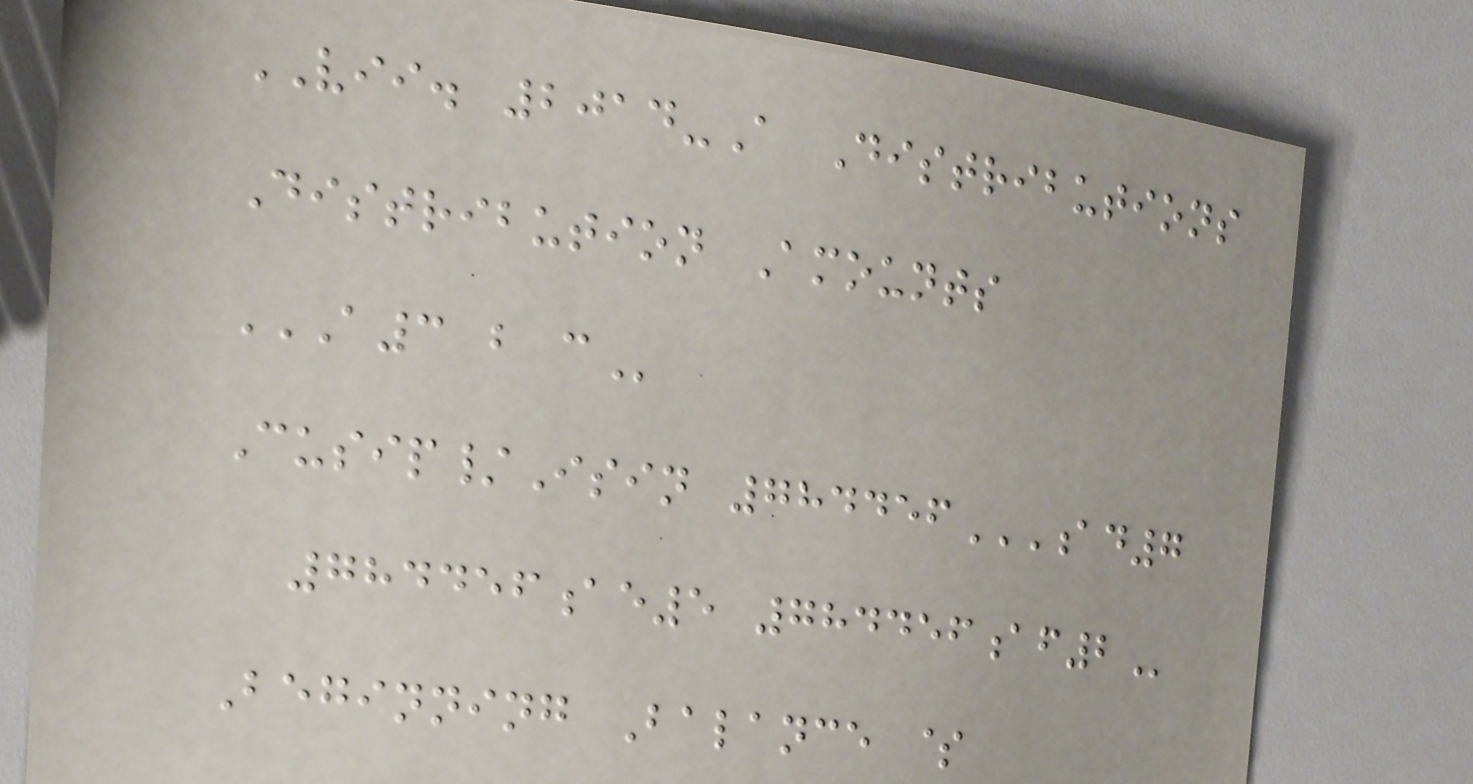VII. 2014-A Distributions
Distribution Amounts
A3 B C
Cusip/Isin 784456AD7
784456AE5 784456AF2
Beginning Balance $
